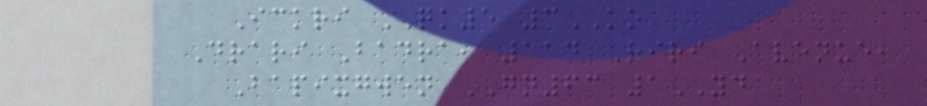Ickri QK5 3KO
Drari Badra, 114 Riri Avenue,
Bapixgwen GN63 1YD
